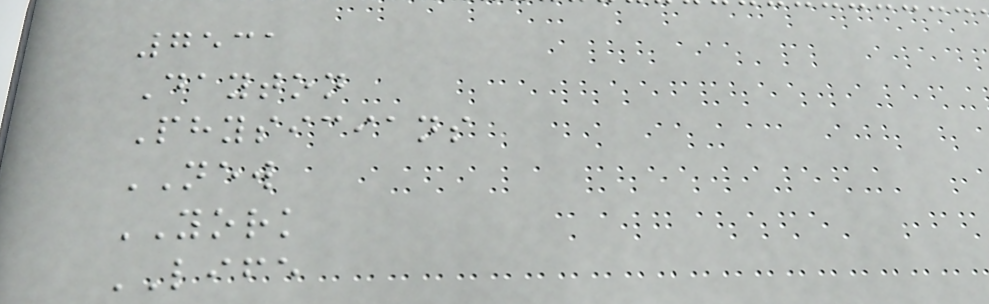7531
Dayton
Physicians
NEW
YORK
LIFE
